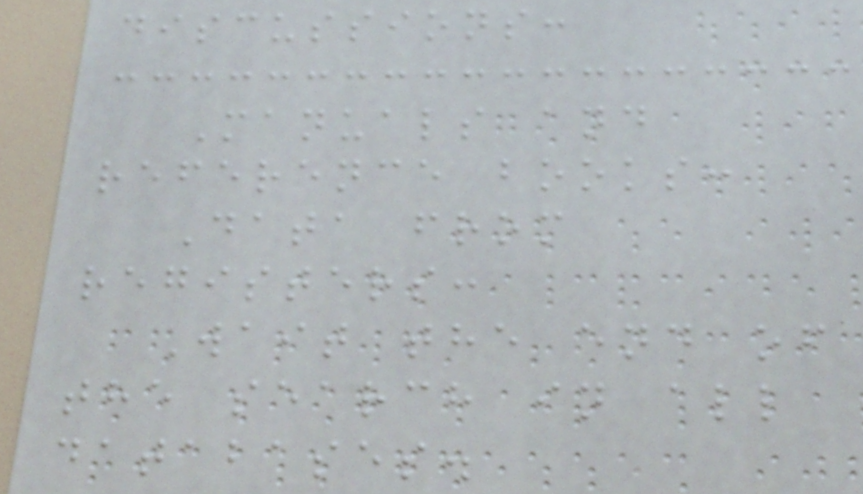discussions:
Manuals and
reference books:
Data from
registers:
Wait the end of
the search in all
databases.
